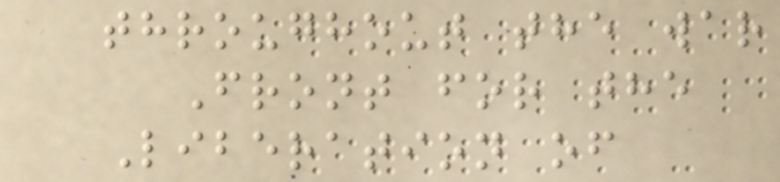throughout the war
Front for the
Liberation of
